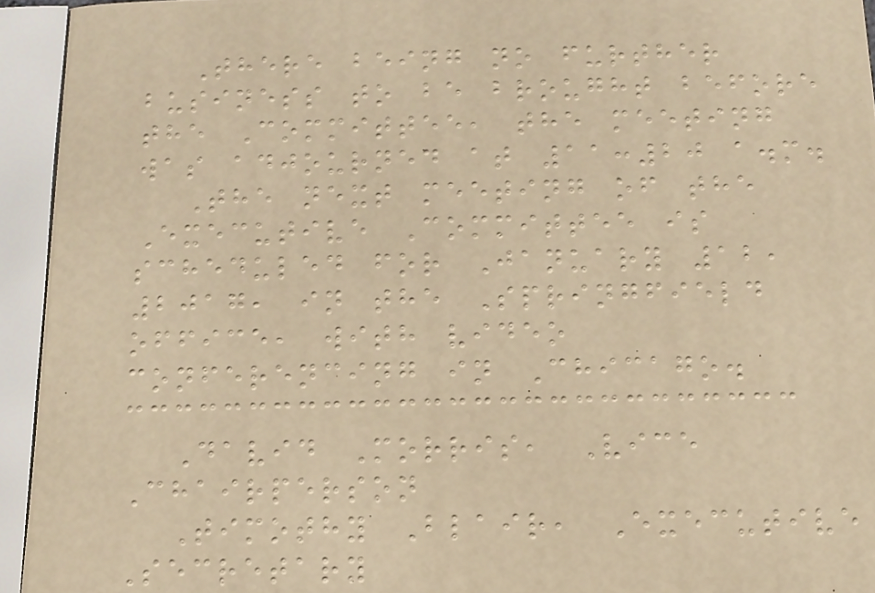There being no further
business to be brought before
the Committee, the meeting
was adjourned at 11:20 a.m.
The next meeting of the
Executive Committee is
scheduled for January 12,
2017, in the Springfield
office, with video
conferencing in Chicago.
David Morris, Vice
Chairperson
Timothy Blair, Executive
Secretary
